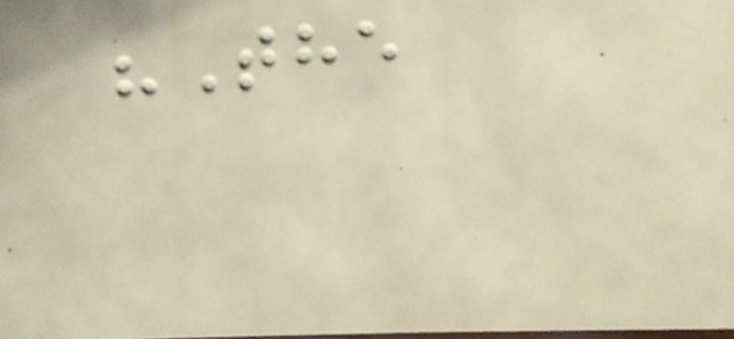"The
